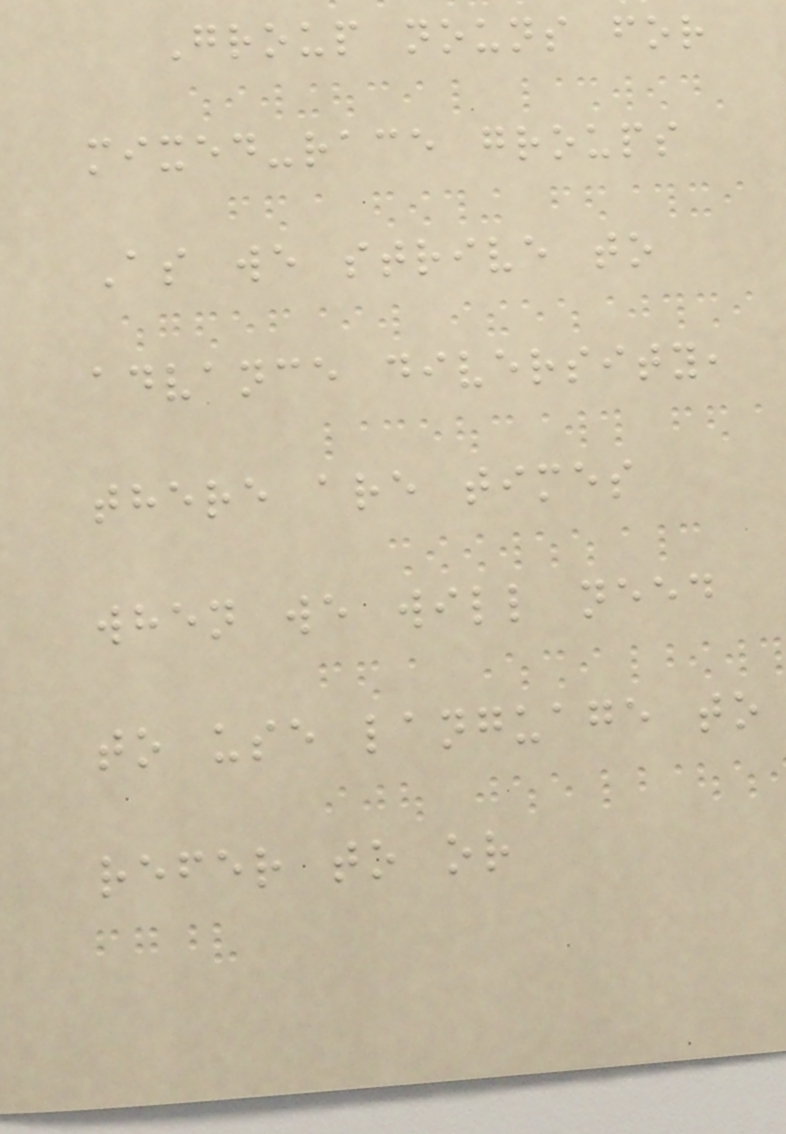Group nouns for
mixed-race groups
As we strive to
advance diversity,
there are times
when we will need
to use language to
refer to or
